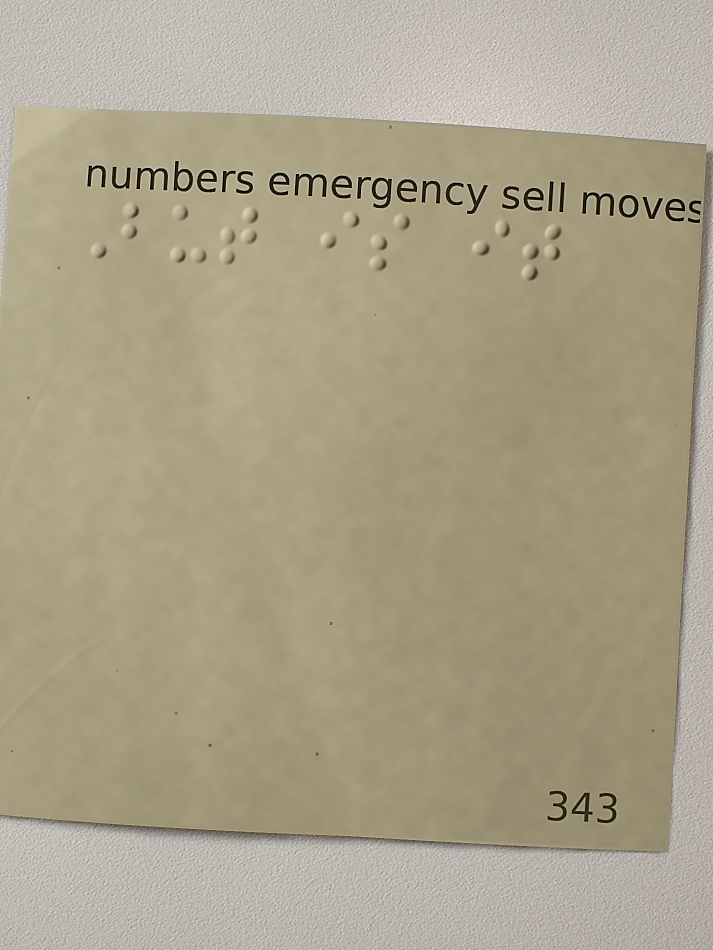But is it
